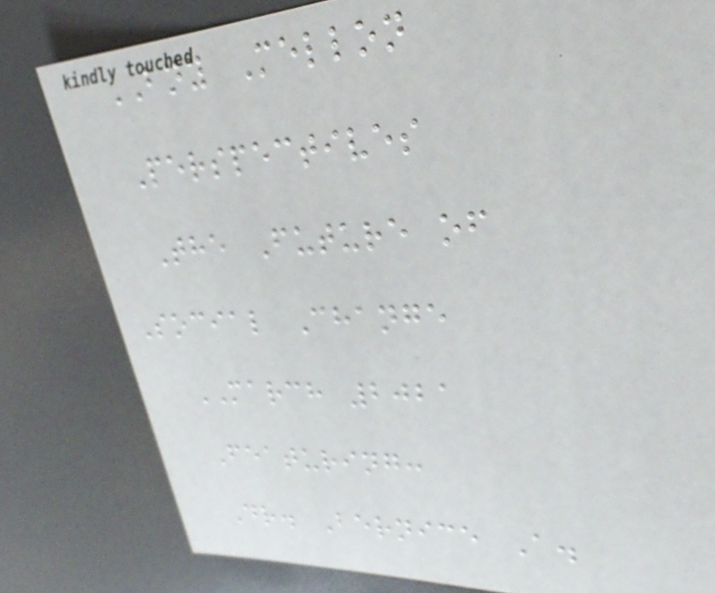BNY Mellon
Perspectives
The Future of
Social Change
MARCH 2021
Featuring:
Dr. Bernice A.
